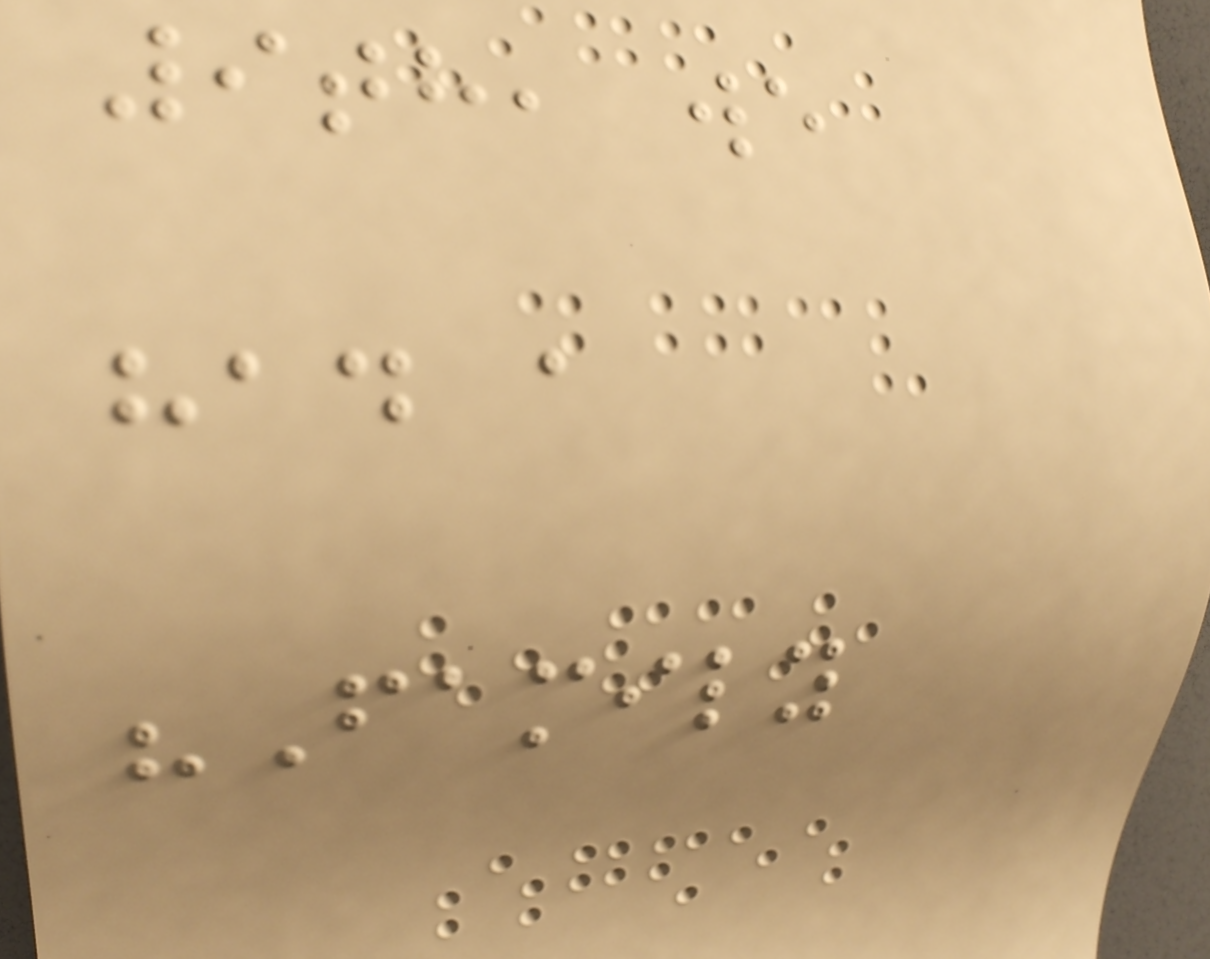9th, we
had a
"Family
